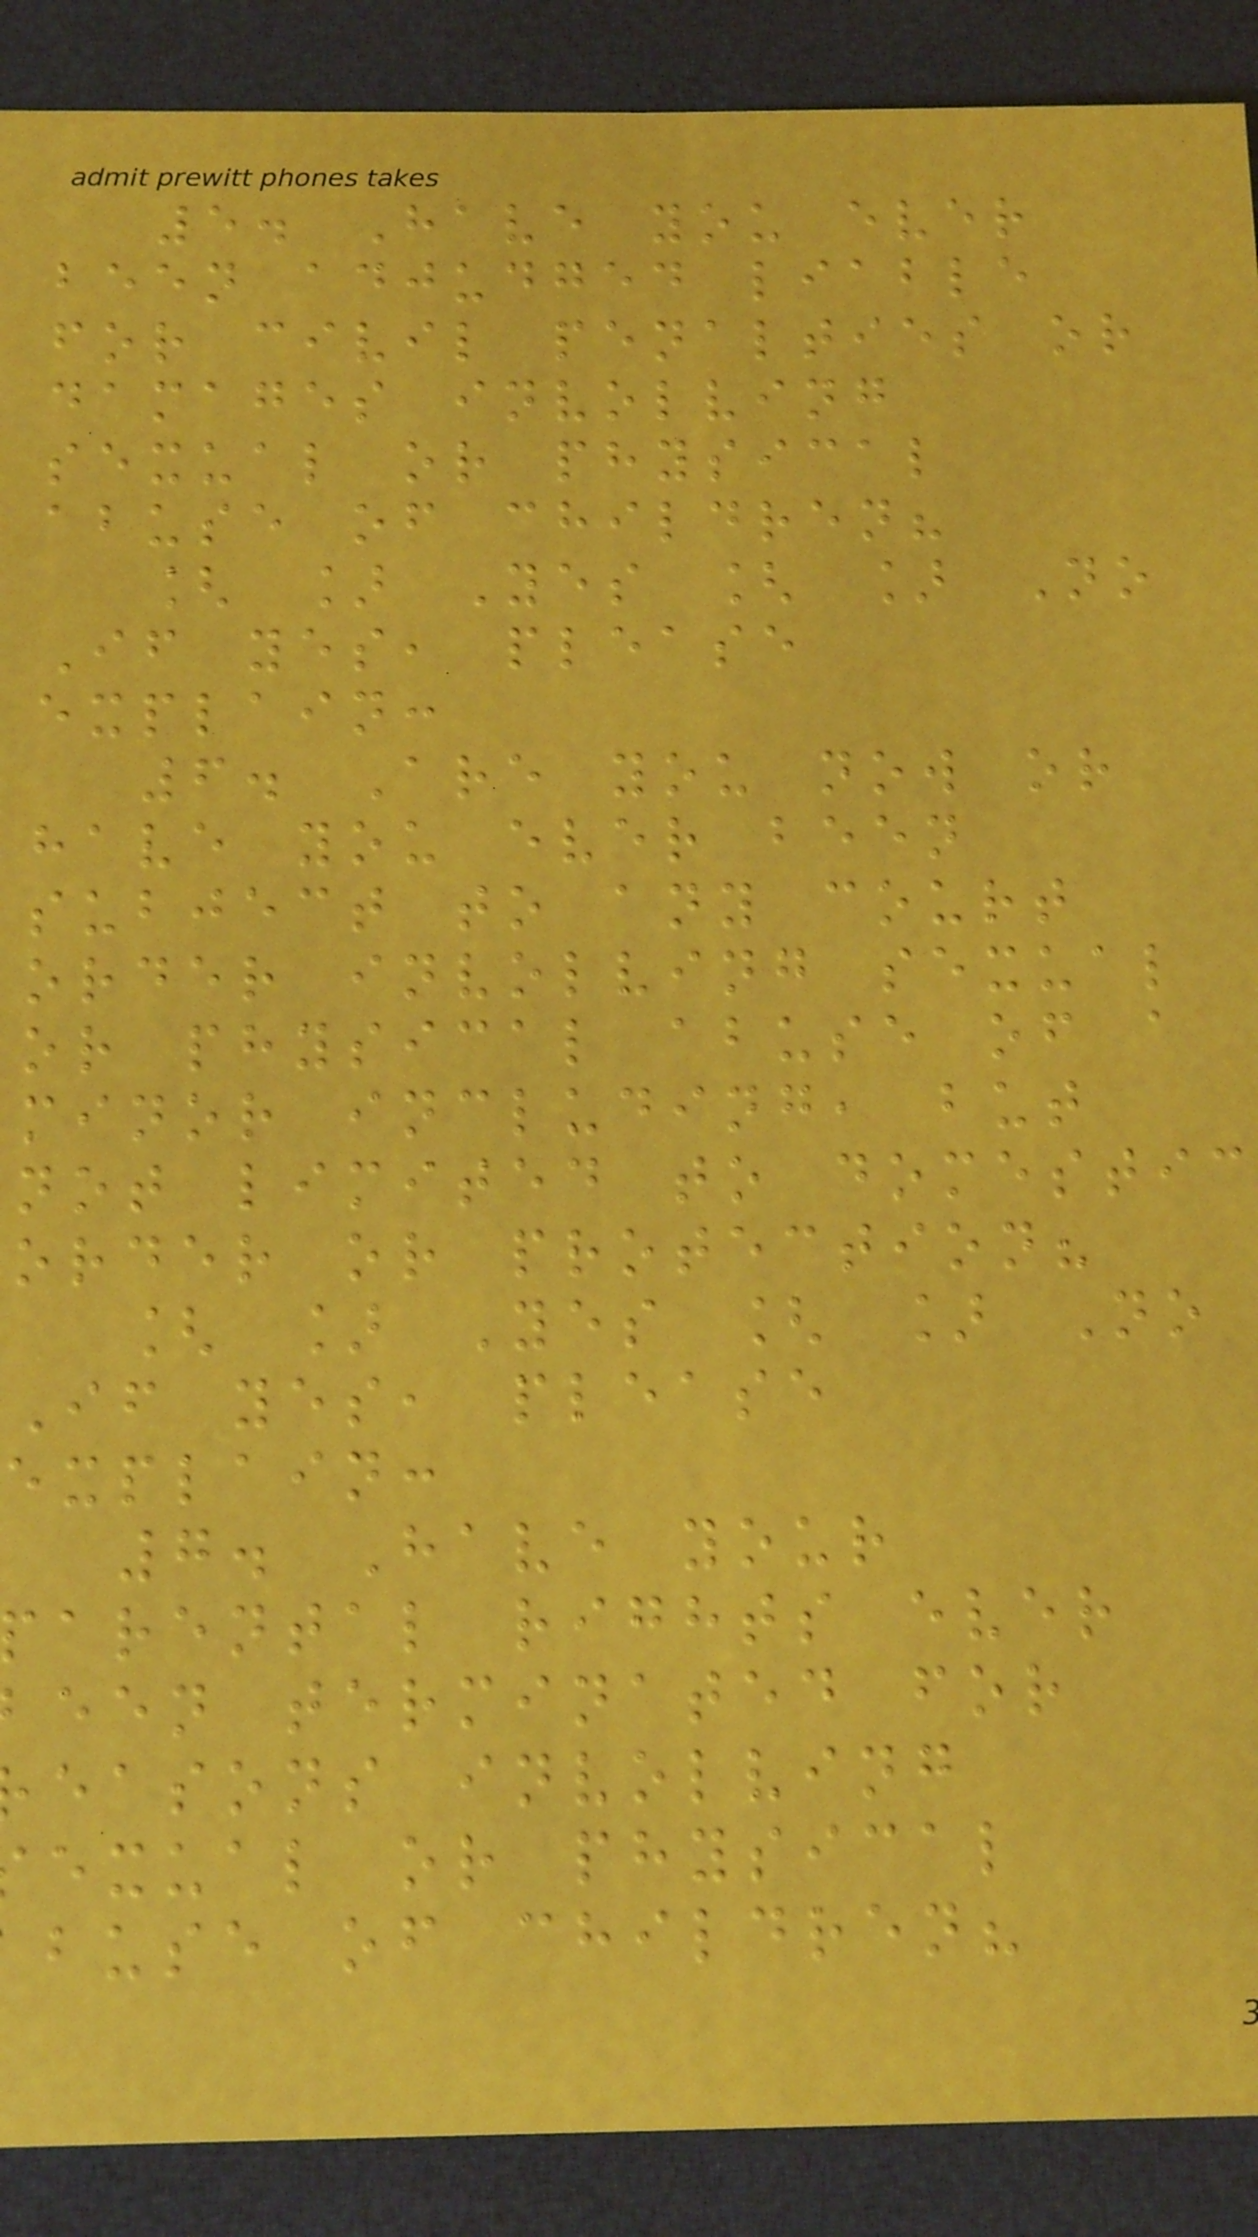5. Have you ever
been adjudged liable
for civil penalties or
damages involving
sexual or physical
abuse of children?
[ ] Yes [ ] No
If yes, please
explain:
6. Are you now or
have you ever been
subject to any court
order involving sexual
or physical abuse of a
minor including, but
not limited to domestic
order or protection?
[ ] Yes [ ] No
If yes, please
explain:
7. Have your
arental rights ever
een terminated for
easons involving
exual or physical
buse of children?
